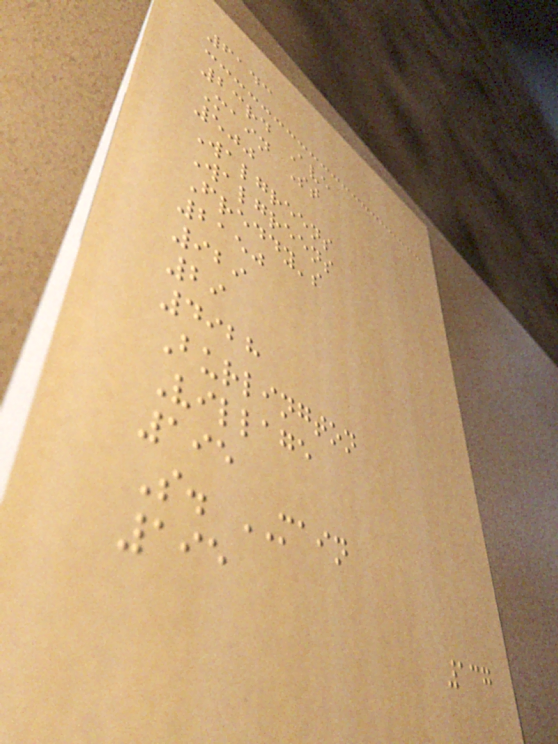6143
23rd Ave
Main St
500
Walgreens
Walgreens
Freddy's
2150
929
29
4928
Burlington
Village
195
S. MAIN
195
137
